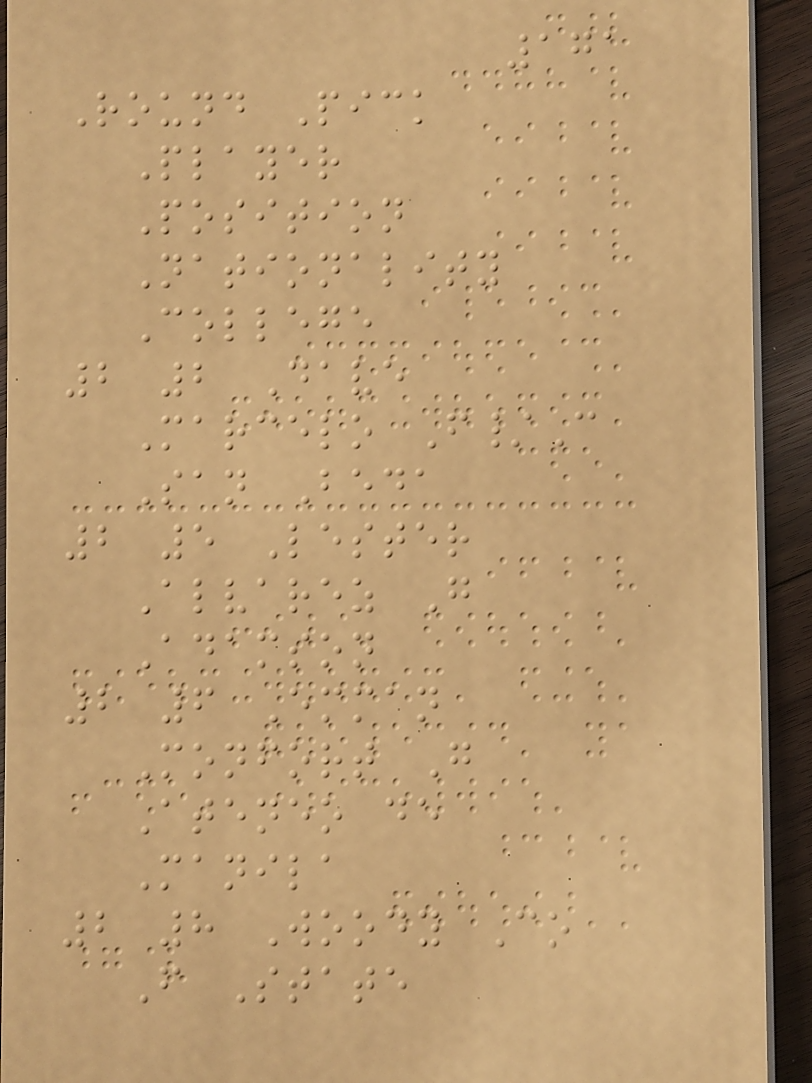171
Round Pick
Player
Position
Nationality
College
2 2 Dave
Marcelo F/C
San Beda
2 5 Lester
Alvarez G
Adamson
2 6 Emman
Monfort G
Ateneo de
Manila
2 8 Woody Co
F State
